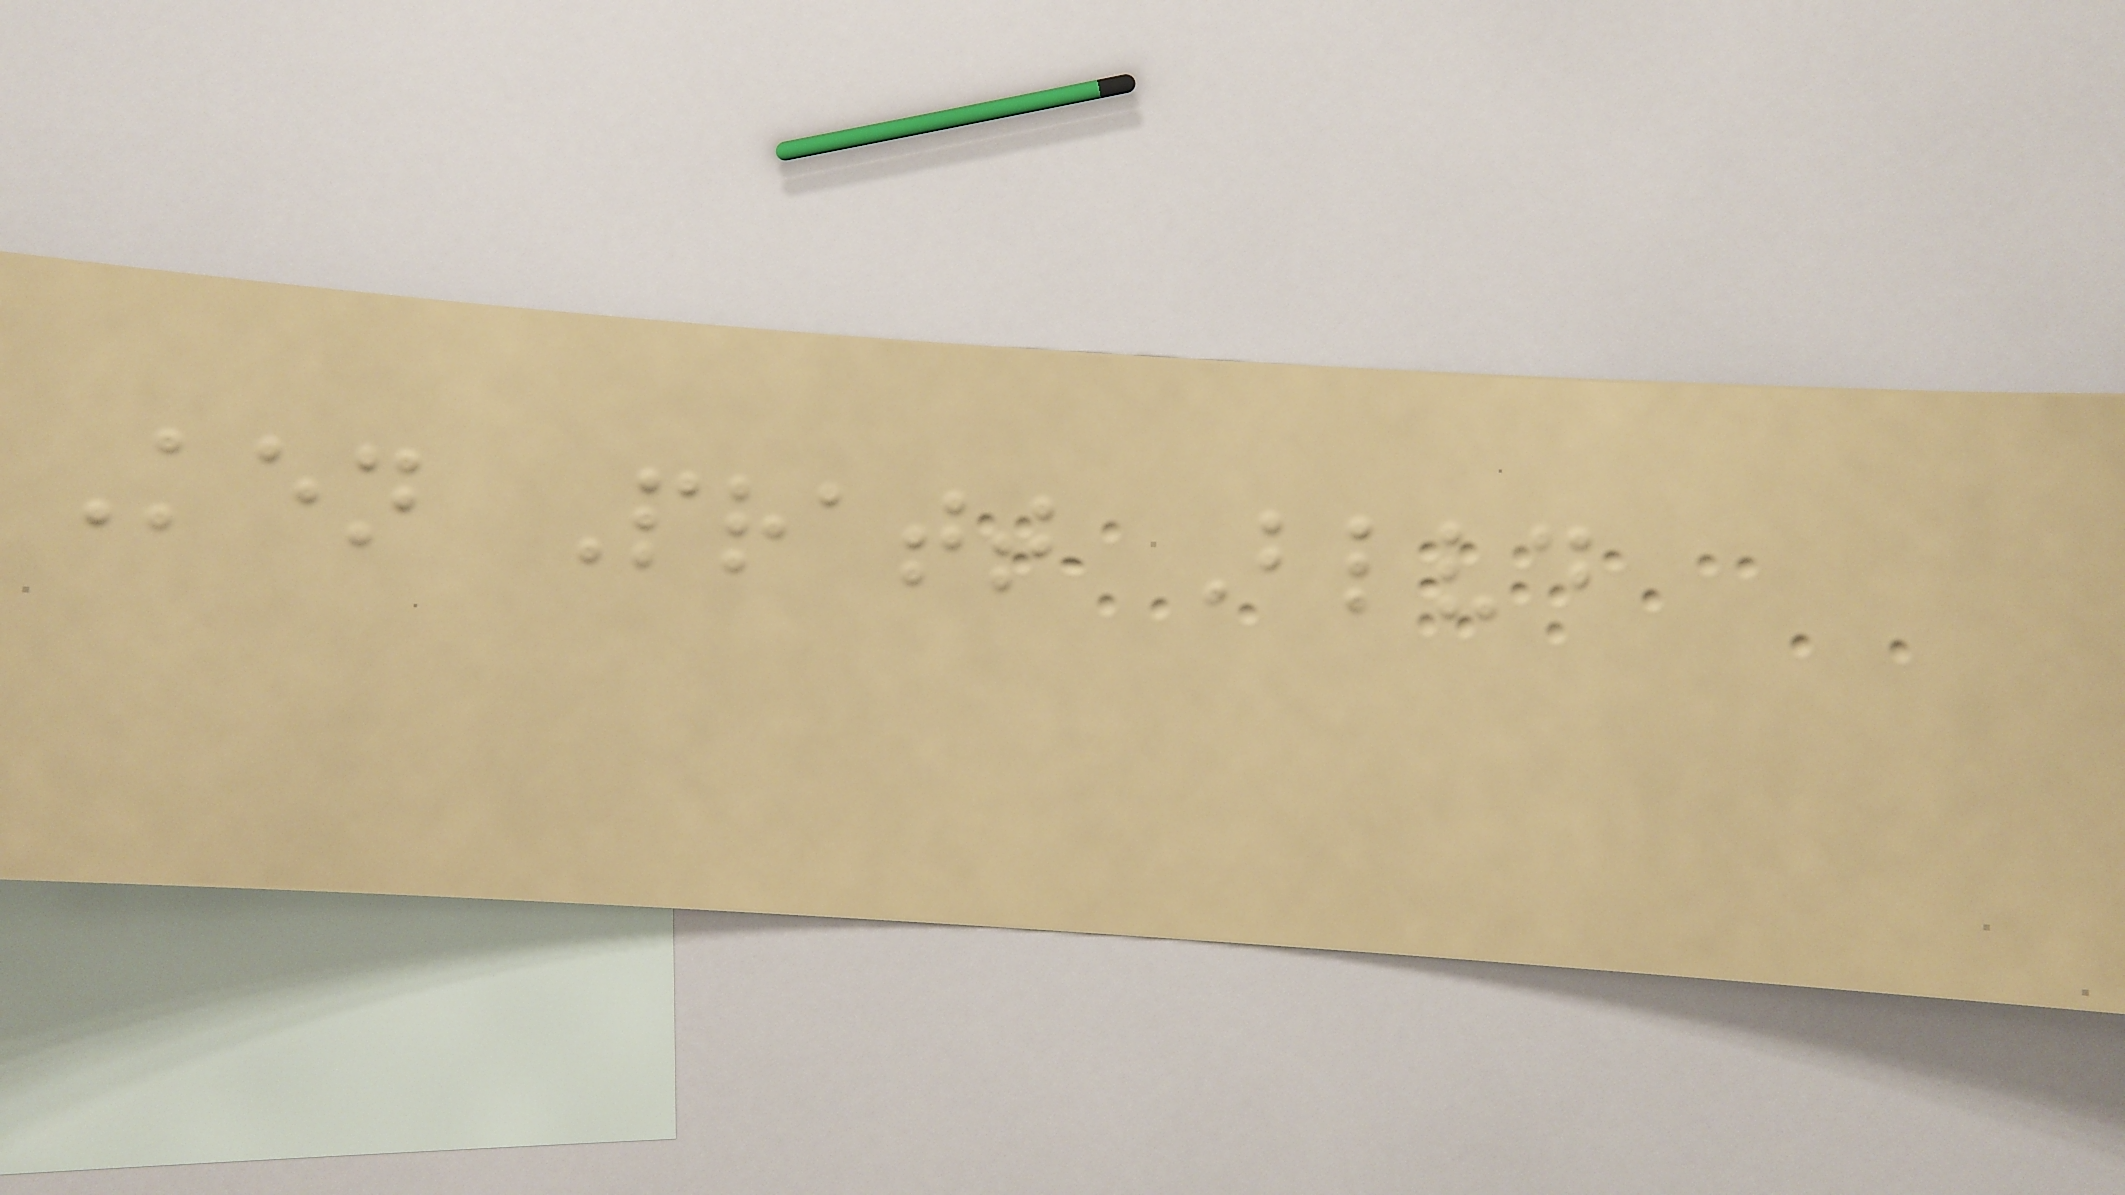Ken Pratt Blvd
